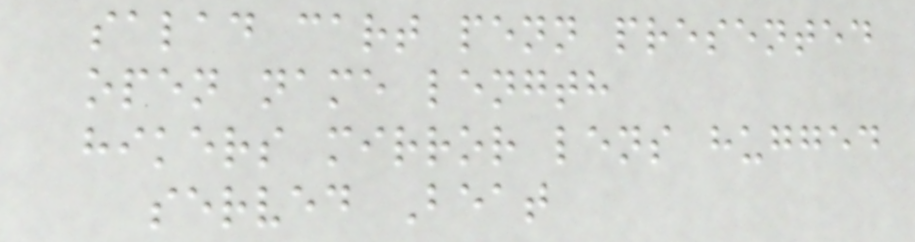salad cart penn presented
open name length
hikers mirror lens hugged
served Beat
